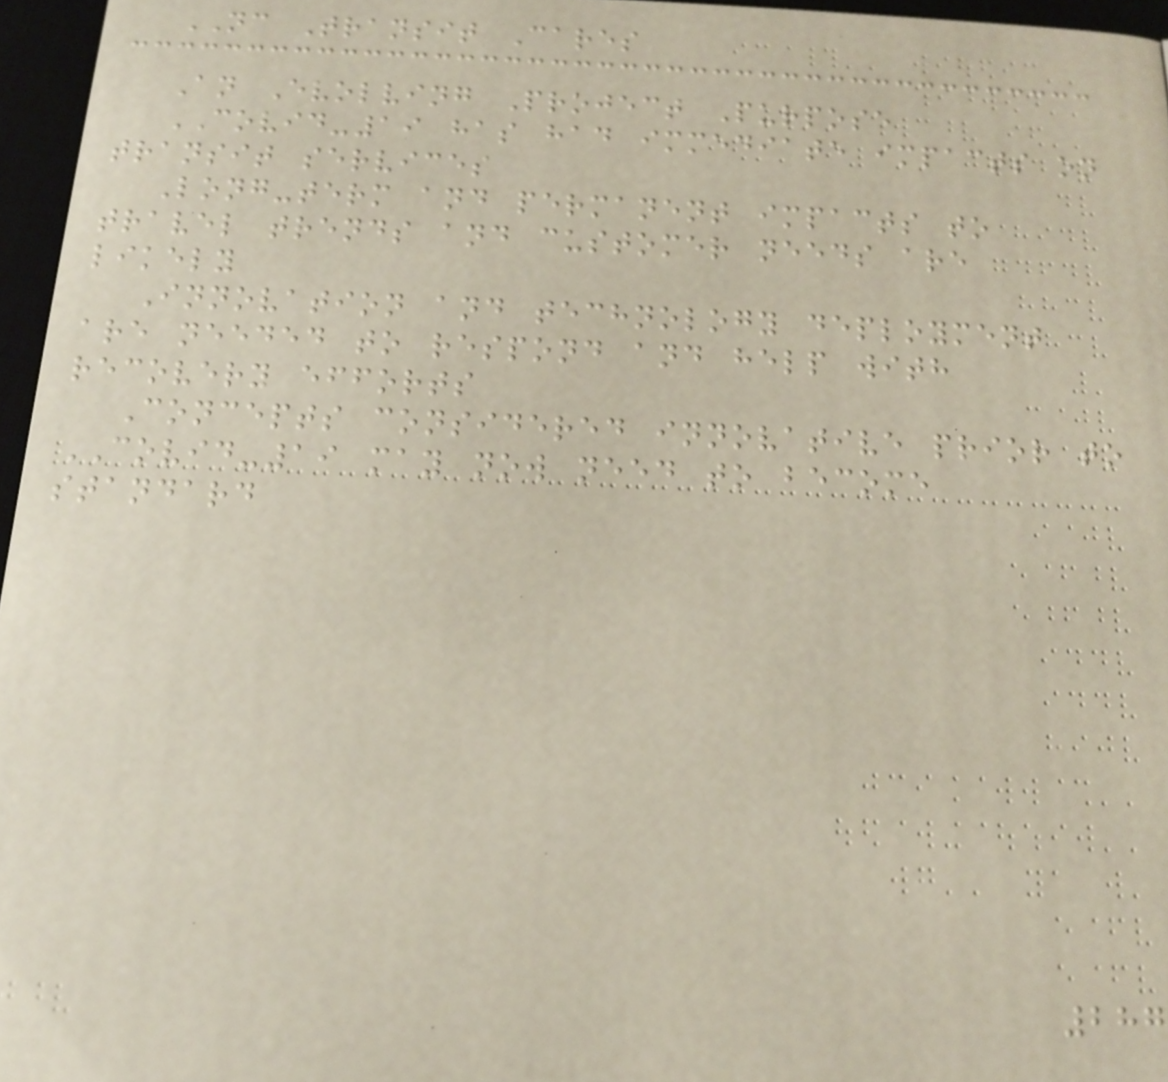NC Transit Cares
An Evolving Project Purpose
COVID-19 has had immediate impacts on
transit services
Long-term and permanent impacts to
travel trends and customer needs are
likely
Innovation and technology deployment
are needed to respond and help with
recovery efforts
Concepts considered innovative prior to
COVID-19 may now need to become
standard
287
